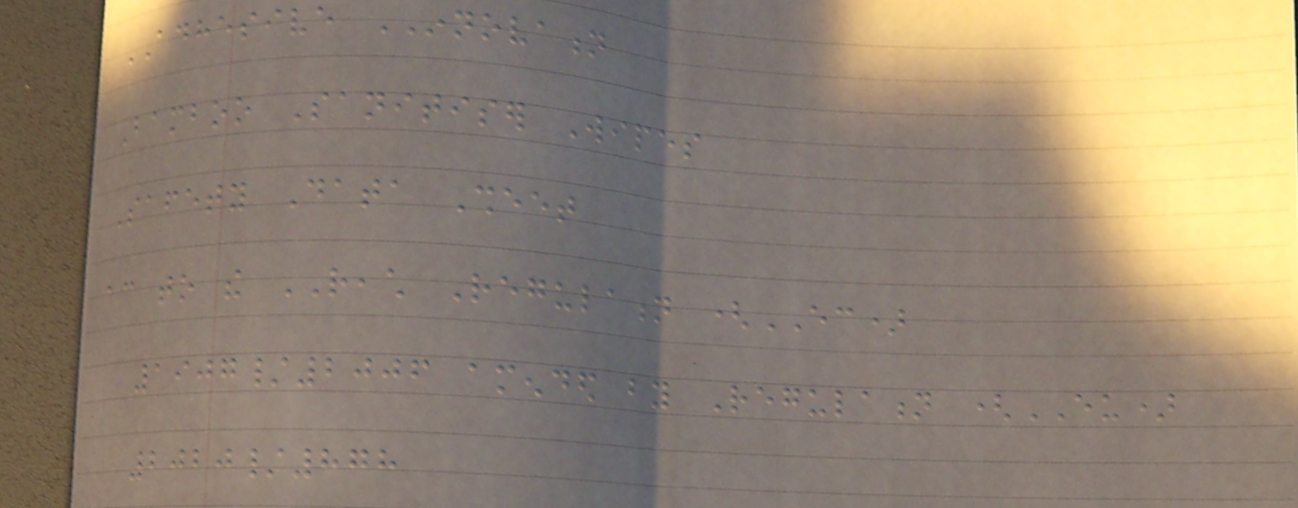ADHESIVE INNOVATION
Bamboo Sanitiser Wipes
Safety Data Sheet
according to the REACH Regulation (EC)
1907/2006 amended by Regulation (EU)
2020/878
